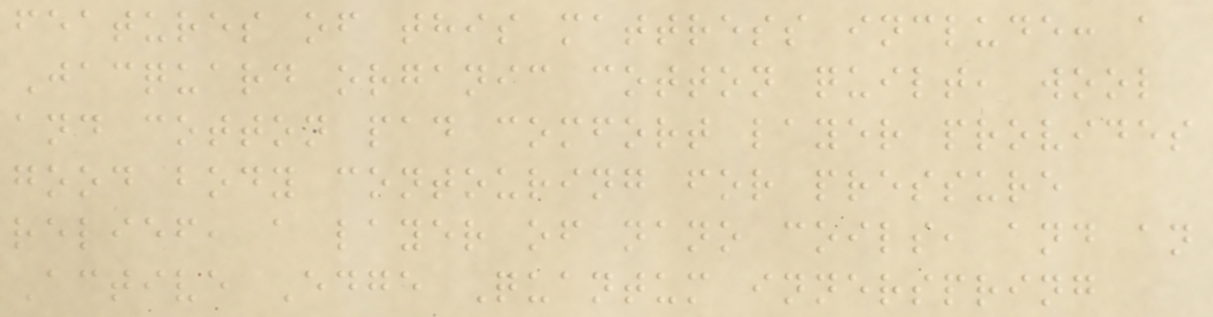features of this mattress include: a
Jacquard organic cotton quilt, wool
and cotton pad comfort layer provides
good body contouring for pressure
relief, a layer of nano coils, and an
Active Edge Quantum innerspring
